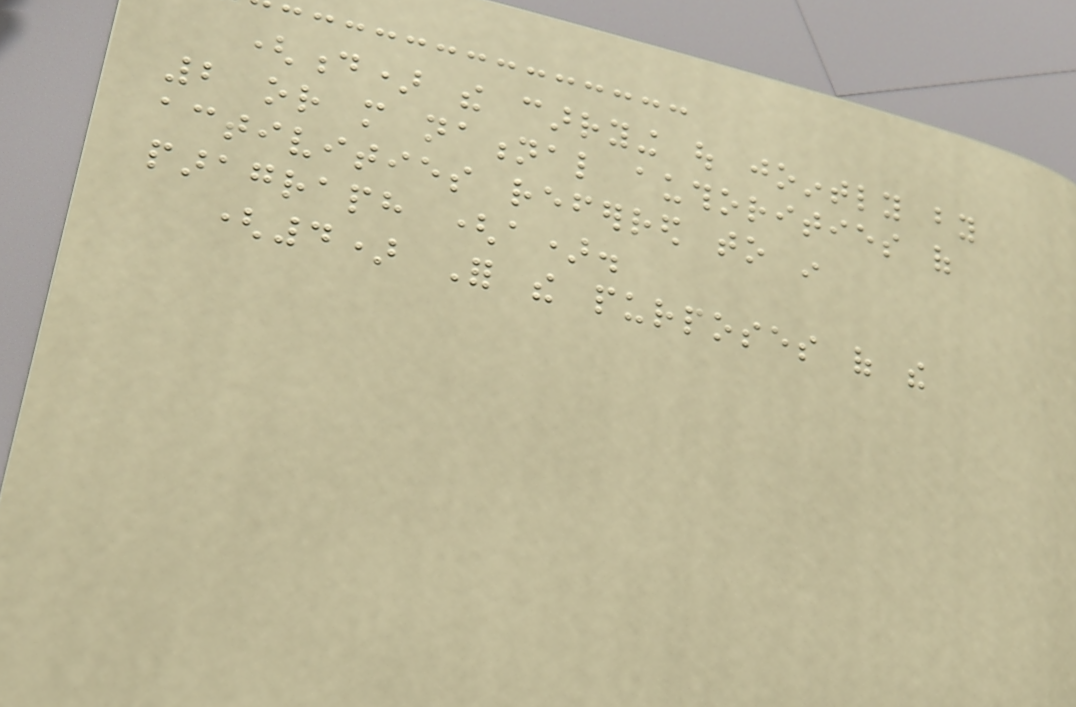(d) the carrying out jointly by
2 or more national authorities of
activities referred to in
paragraph (a).
(4) For the purposes of the
